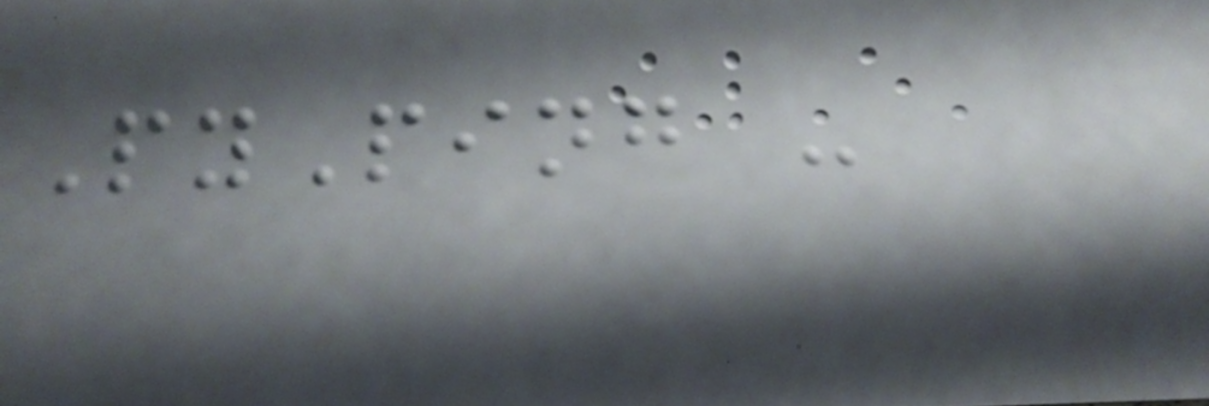PyPing -
